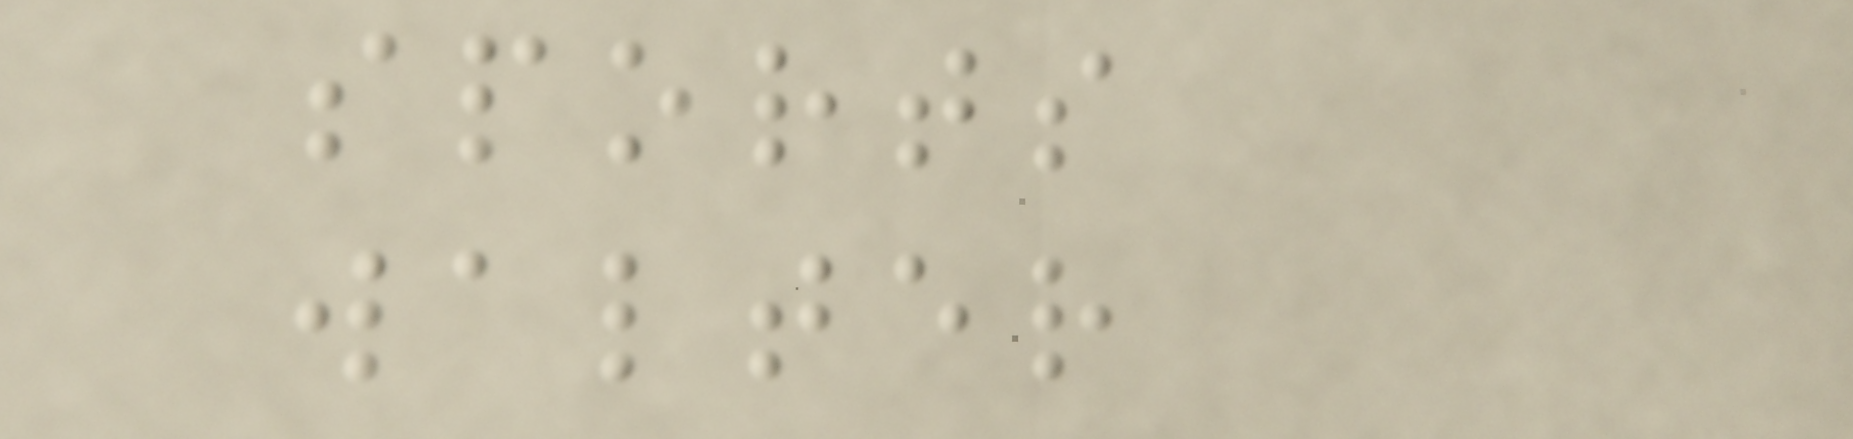sports
walter
